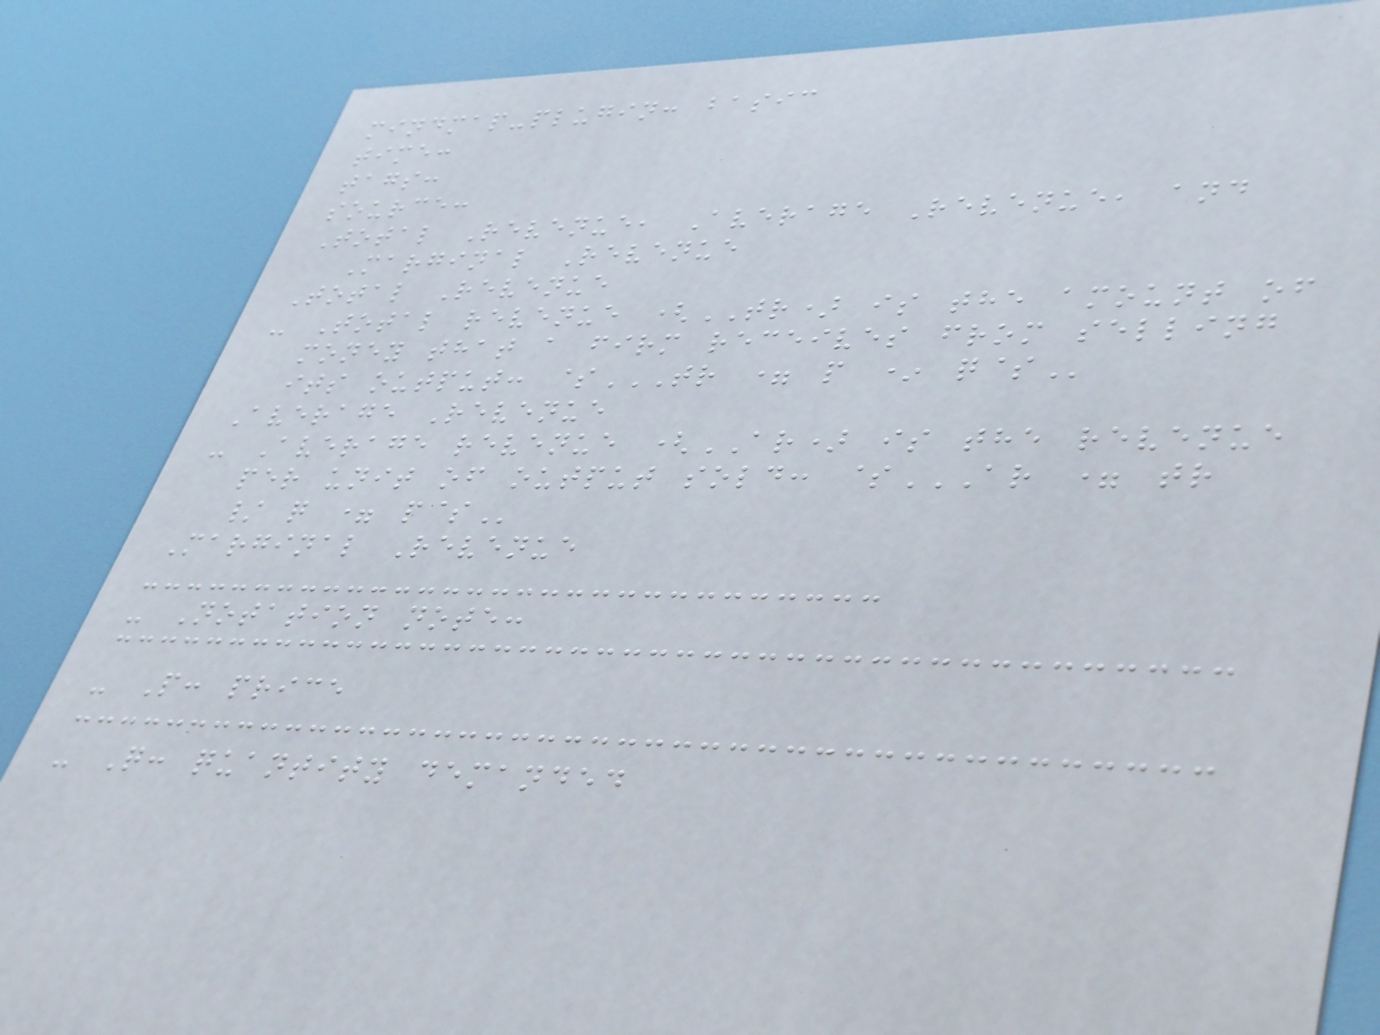mindmap-plugin: basic
time:
tags:
source:
Total Revenue, Average Revenue, and
Marginal Revenue
Total Revenue
- Total revenue (TR) is the amount of
money that a firm receives from selling
its output: $TR = P * Q$
Average Revenue
- Average revenue (AR) is the revenue
per unit of output sold: $AR = TR
/ Q = P$
Marginal Revenue
- Notation note:
- P: price
- Q: quantity demanded
